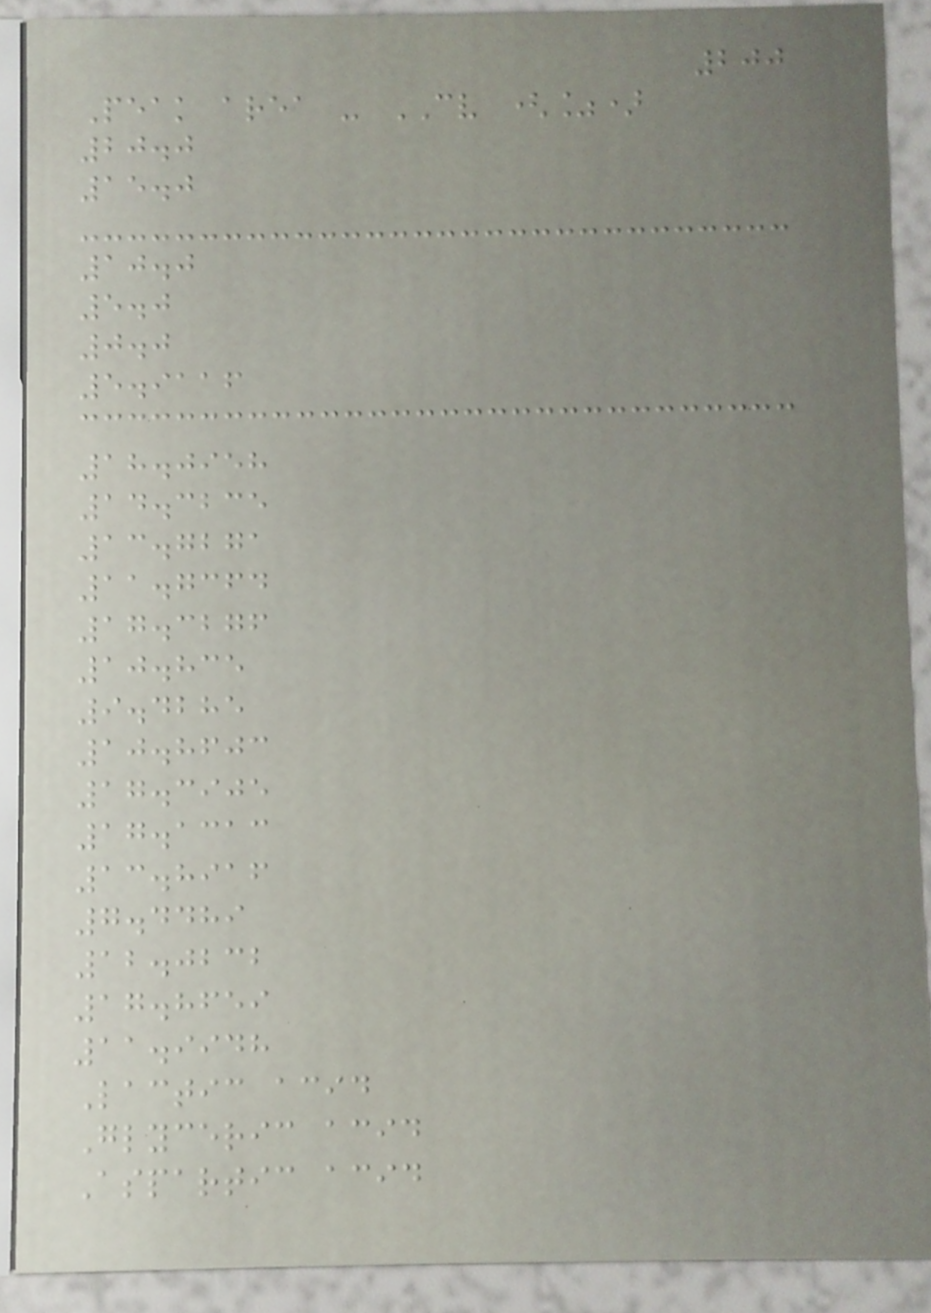200
Peak area - CV (%)
20.0
15.0
10.0
5.0
0.0
5.9116
18.0958
14.3235
13.7271
11.7364
17.3276
10.835
9.4285
10.8603
17.3905
17.1313
13.8916
7.4489
12.0232
17.8659
11.9948
Lactic acid
Glyceric acid
Aspartic acid
